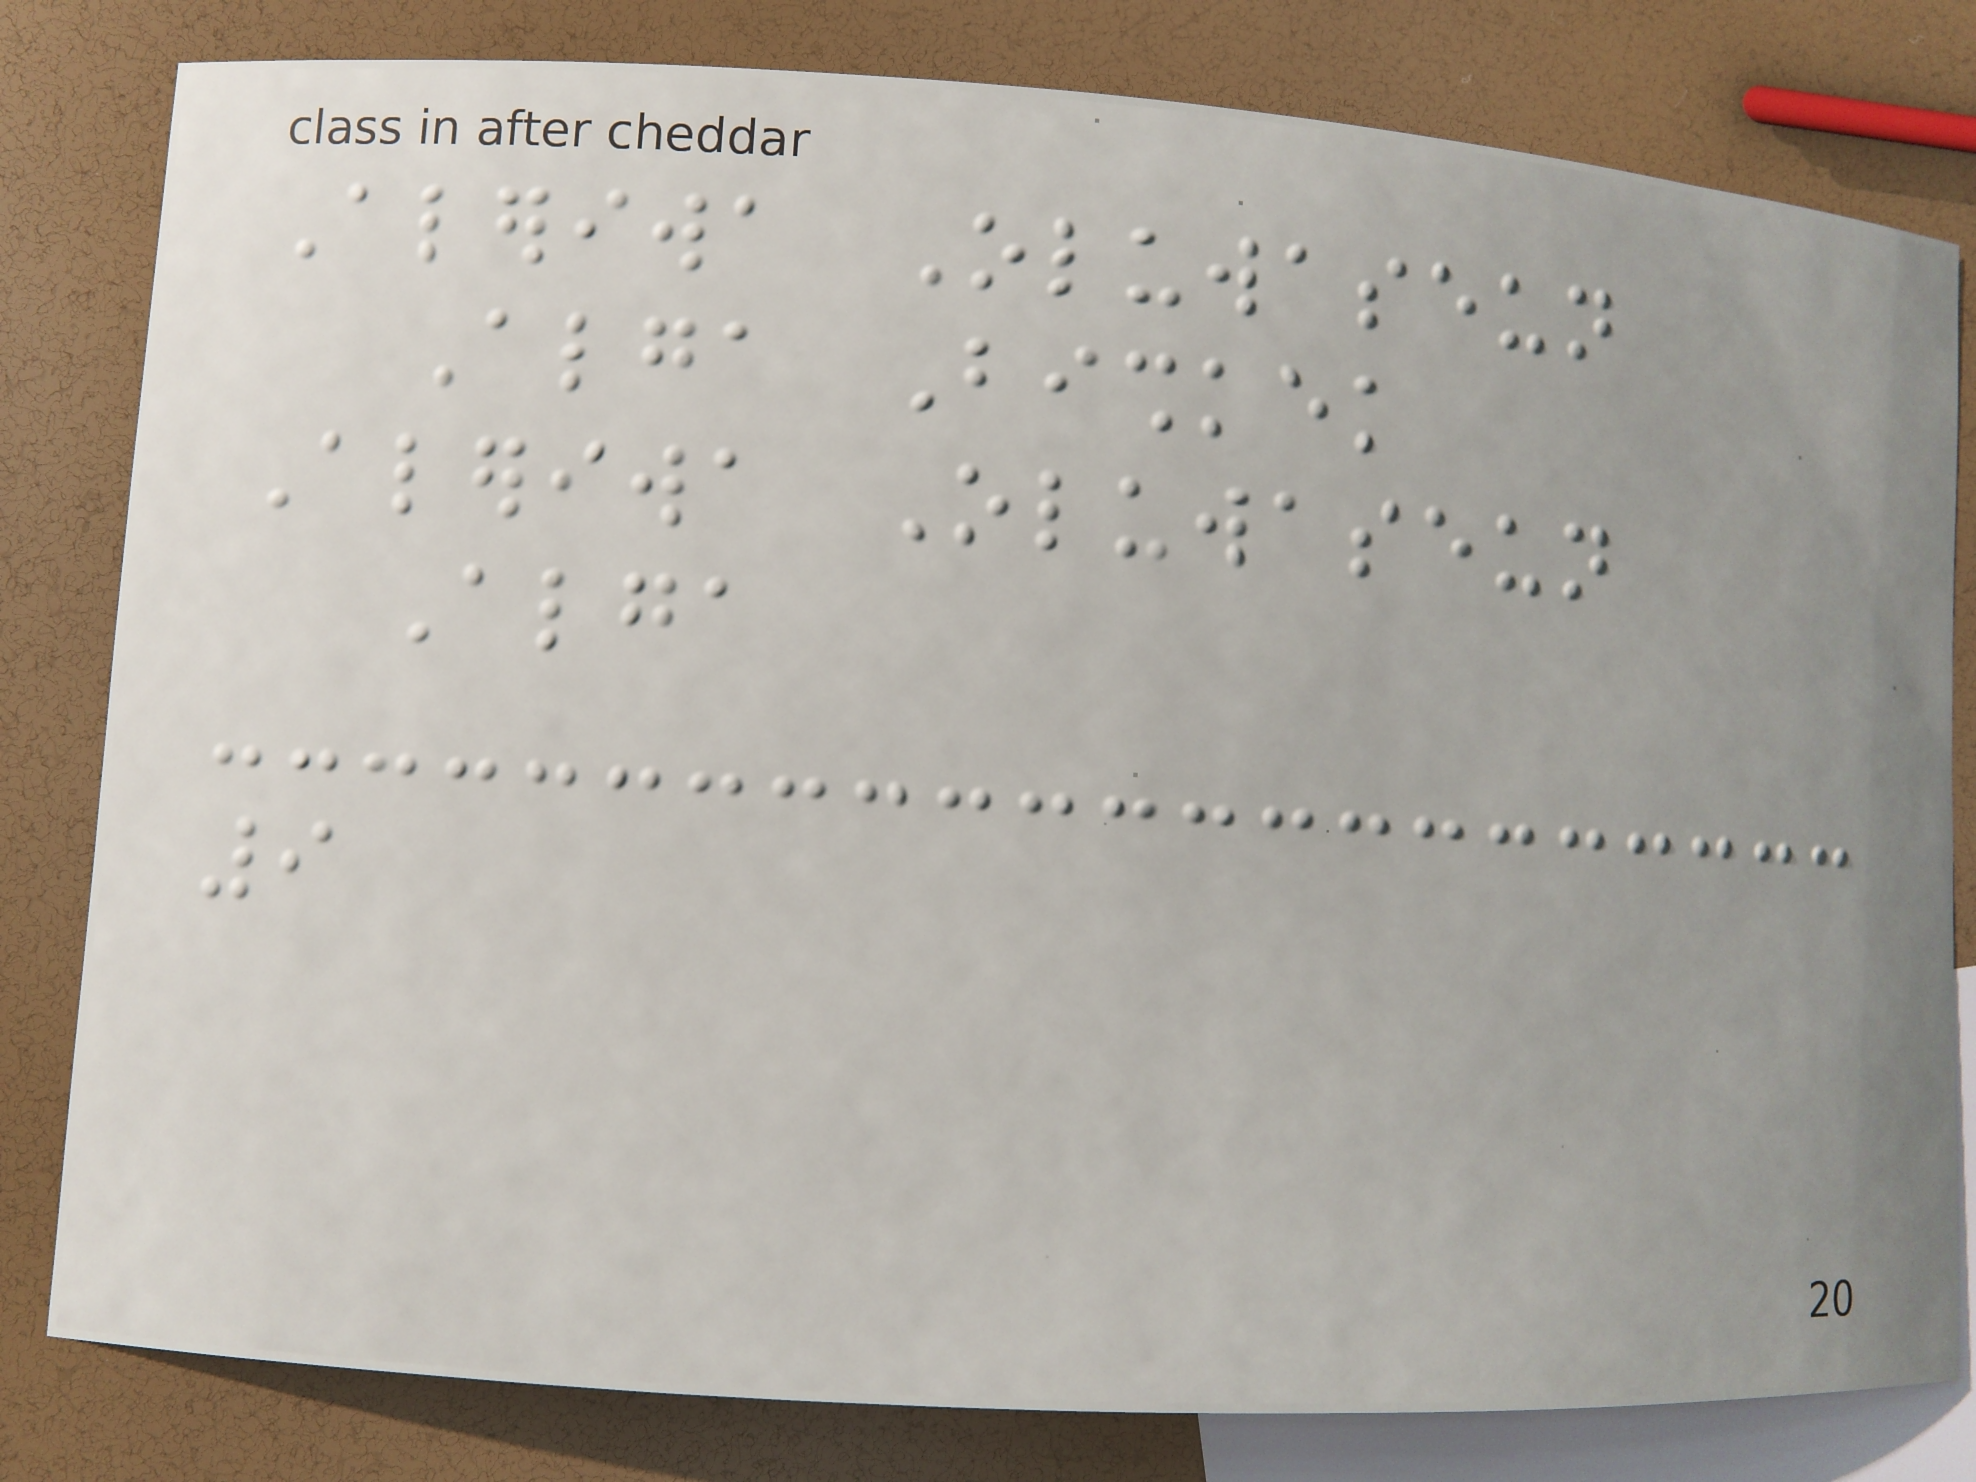Aleriwa Oluwaseun
Alga Bishkek
Aleriwa Oluwaseun
Alga
9
